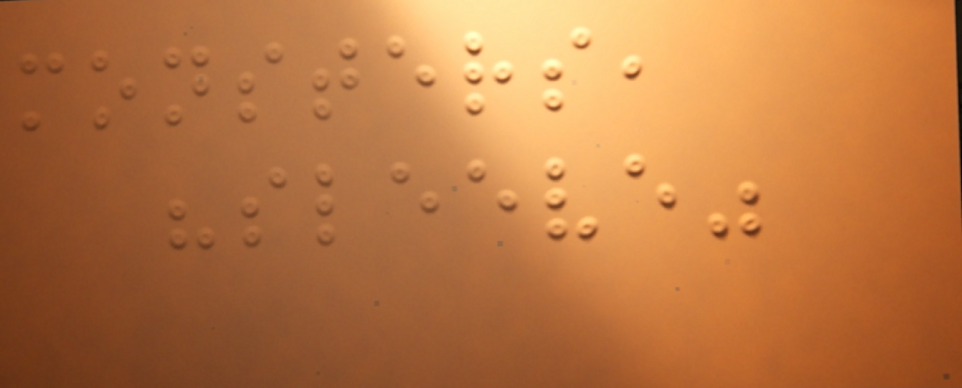monsters,
"sleeve"
